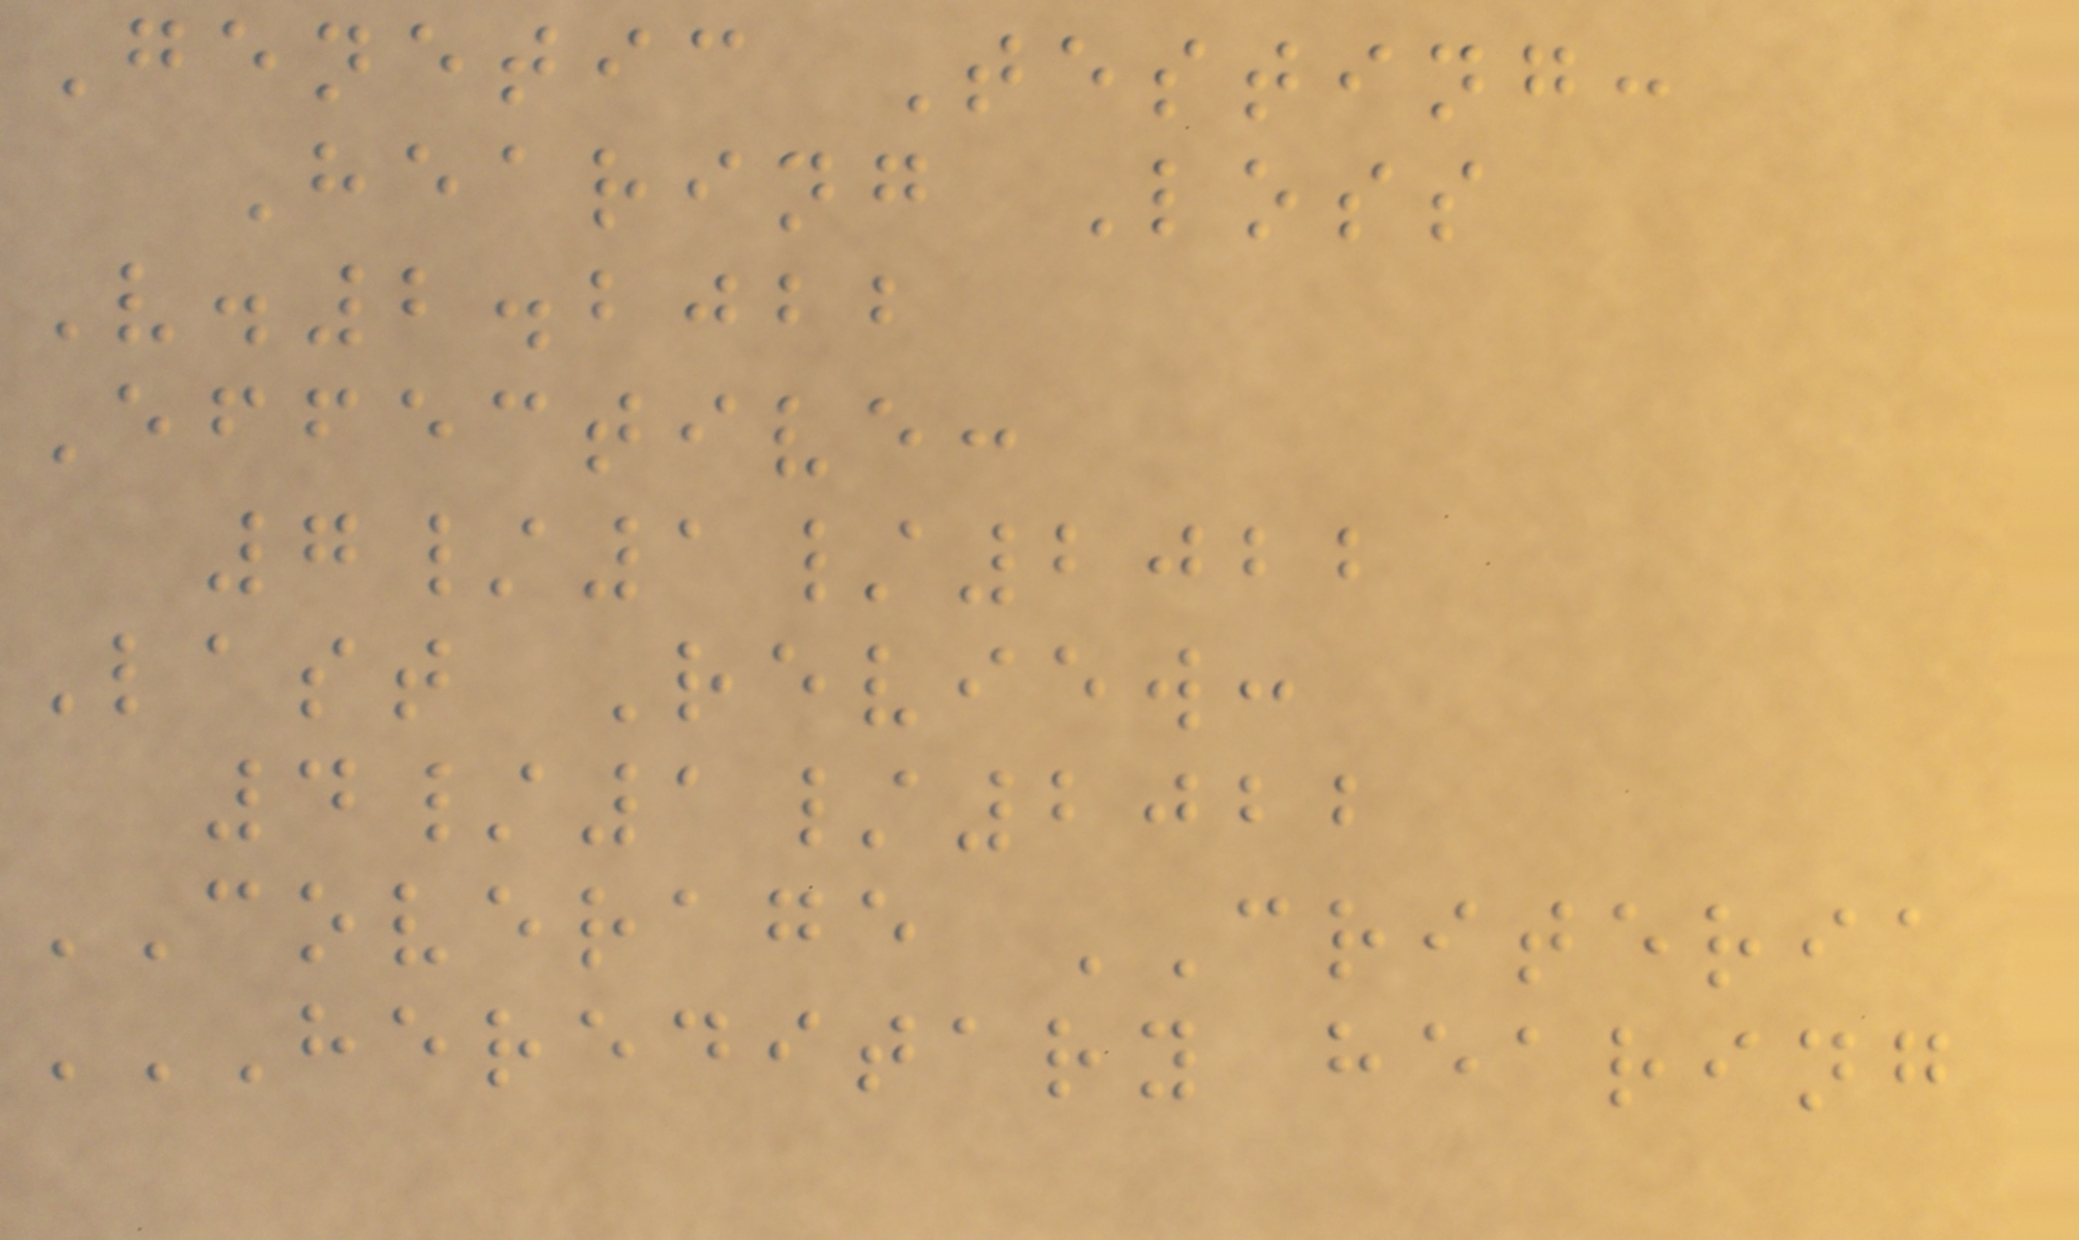Genetic Testing:
Hearing Loss
V.2.2022
Effective:
7/1/2022
Last Review:
4/1/2022
COVERAGE CRITERIA
HEREDITARY HEARING
